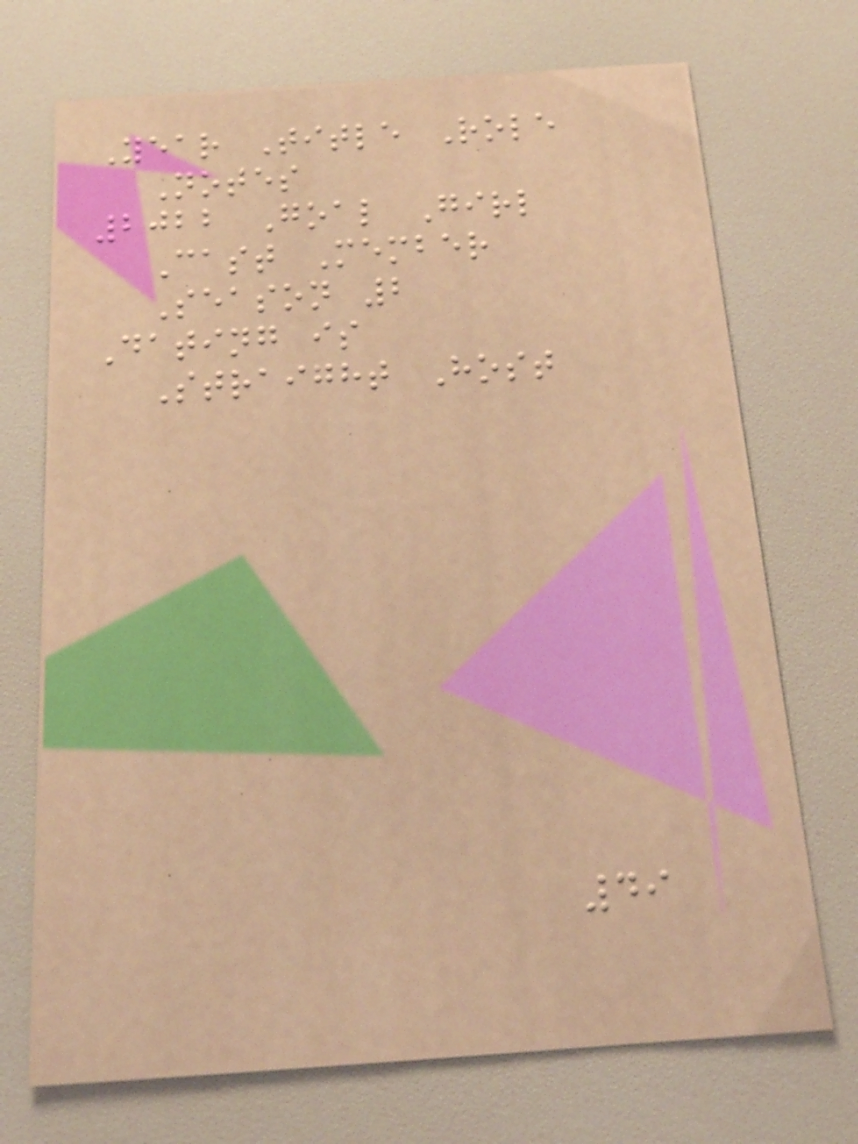Year Title Role
Notes
2022 Goal Girl
Cast Member
Season 2
Dating is
Straight Host
49
